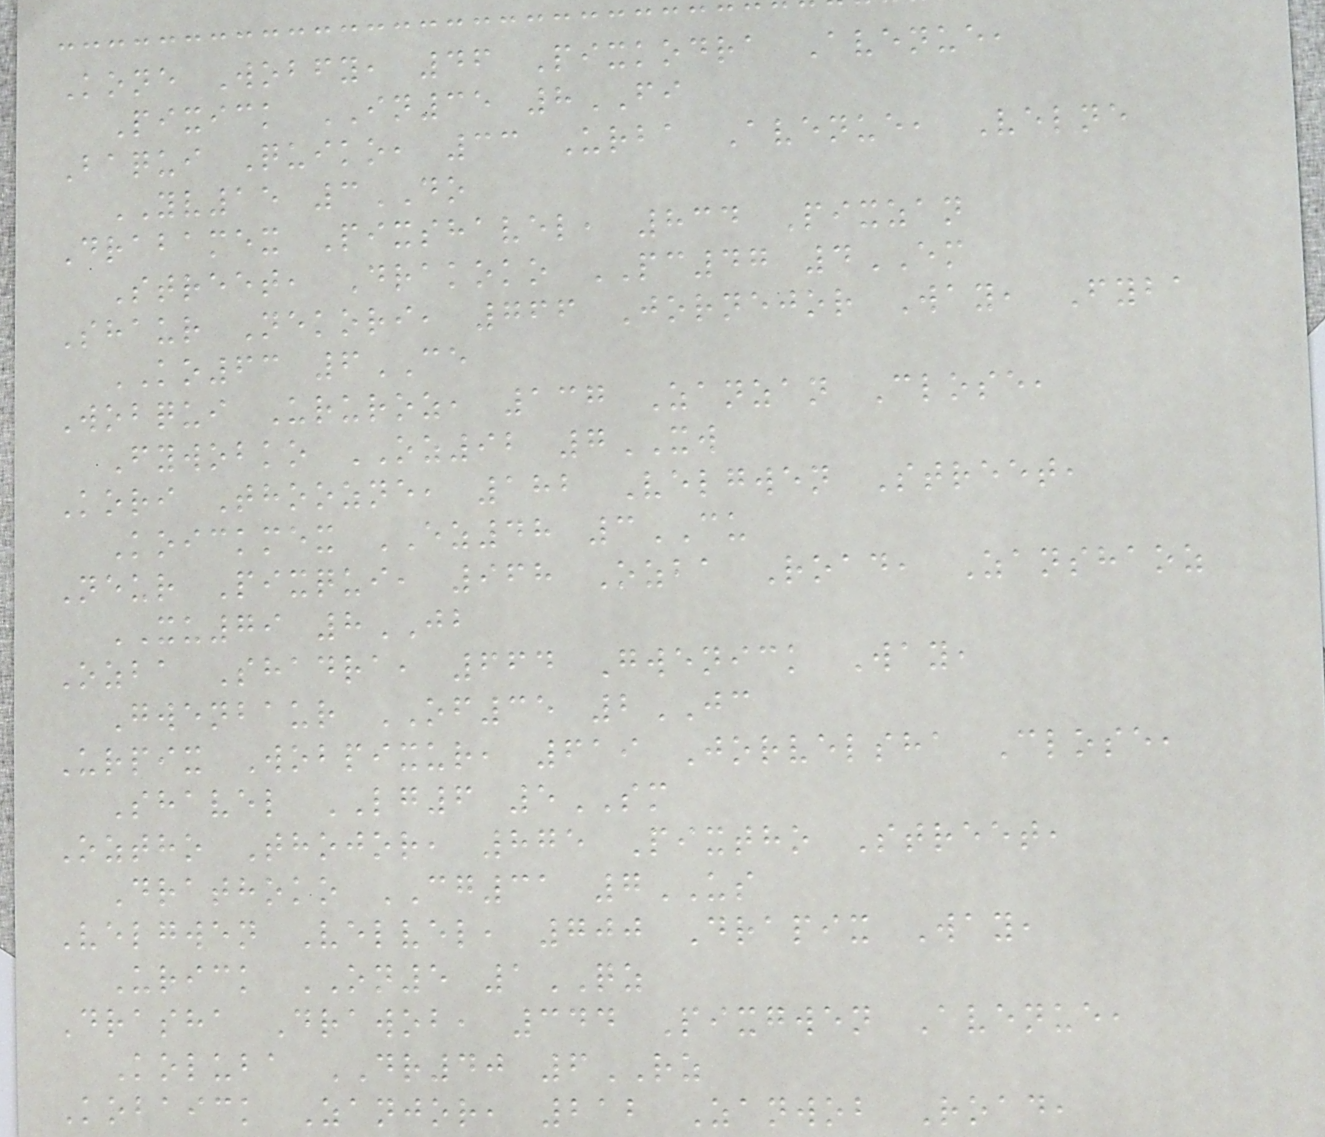Kone Wobfy, 46 Pixkodra Avenue,
Pixick IN35 8FI
Baqui Quiko, 33 Urba Avenue, Velne
YV15 3DO
Drabamex Pixshavel, 834 Pixzan
Street, Drakoko PC47 4EM
Shaur Nekori, 766 Jornejor Way, Fyba
KO63 6CE
Wobqui Ururoz, 137 Zanzan Close,
Fywobko OZ92 7XW
Kori Thoozne, 182 Velgwen Street,
Koickmex EZ48 3CU
Neur Pixqui, 968 Ozba Road, Zanshaoz
XU79 8JB
Ozba Shadra, 664 Gwenick Way,
Gwenbaur OF35 2JC
Urpix Wobpixur, 619 Jorvelsha Close,
Shavel LG6 5SM
Oztho Thojor, 875 Pixtho Street,
Drathoko CG31 7US
Velgwen Velvel, 700 Drapix Way,
Urick ON5 1QZ
Drasha Drawob, 344 Pixgwen Avenue,
Koluba DR40 6RZ
Kobaick Zanjor, 212 Zanwob Road,
